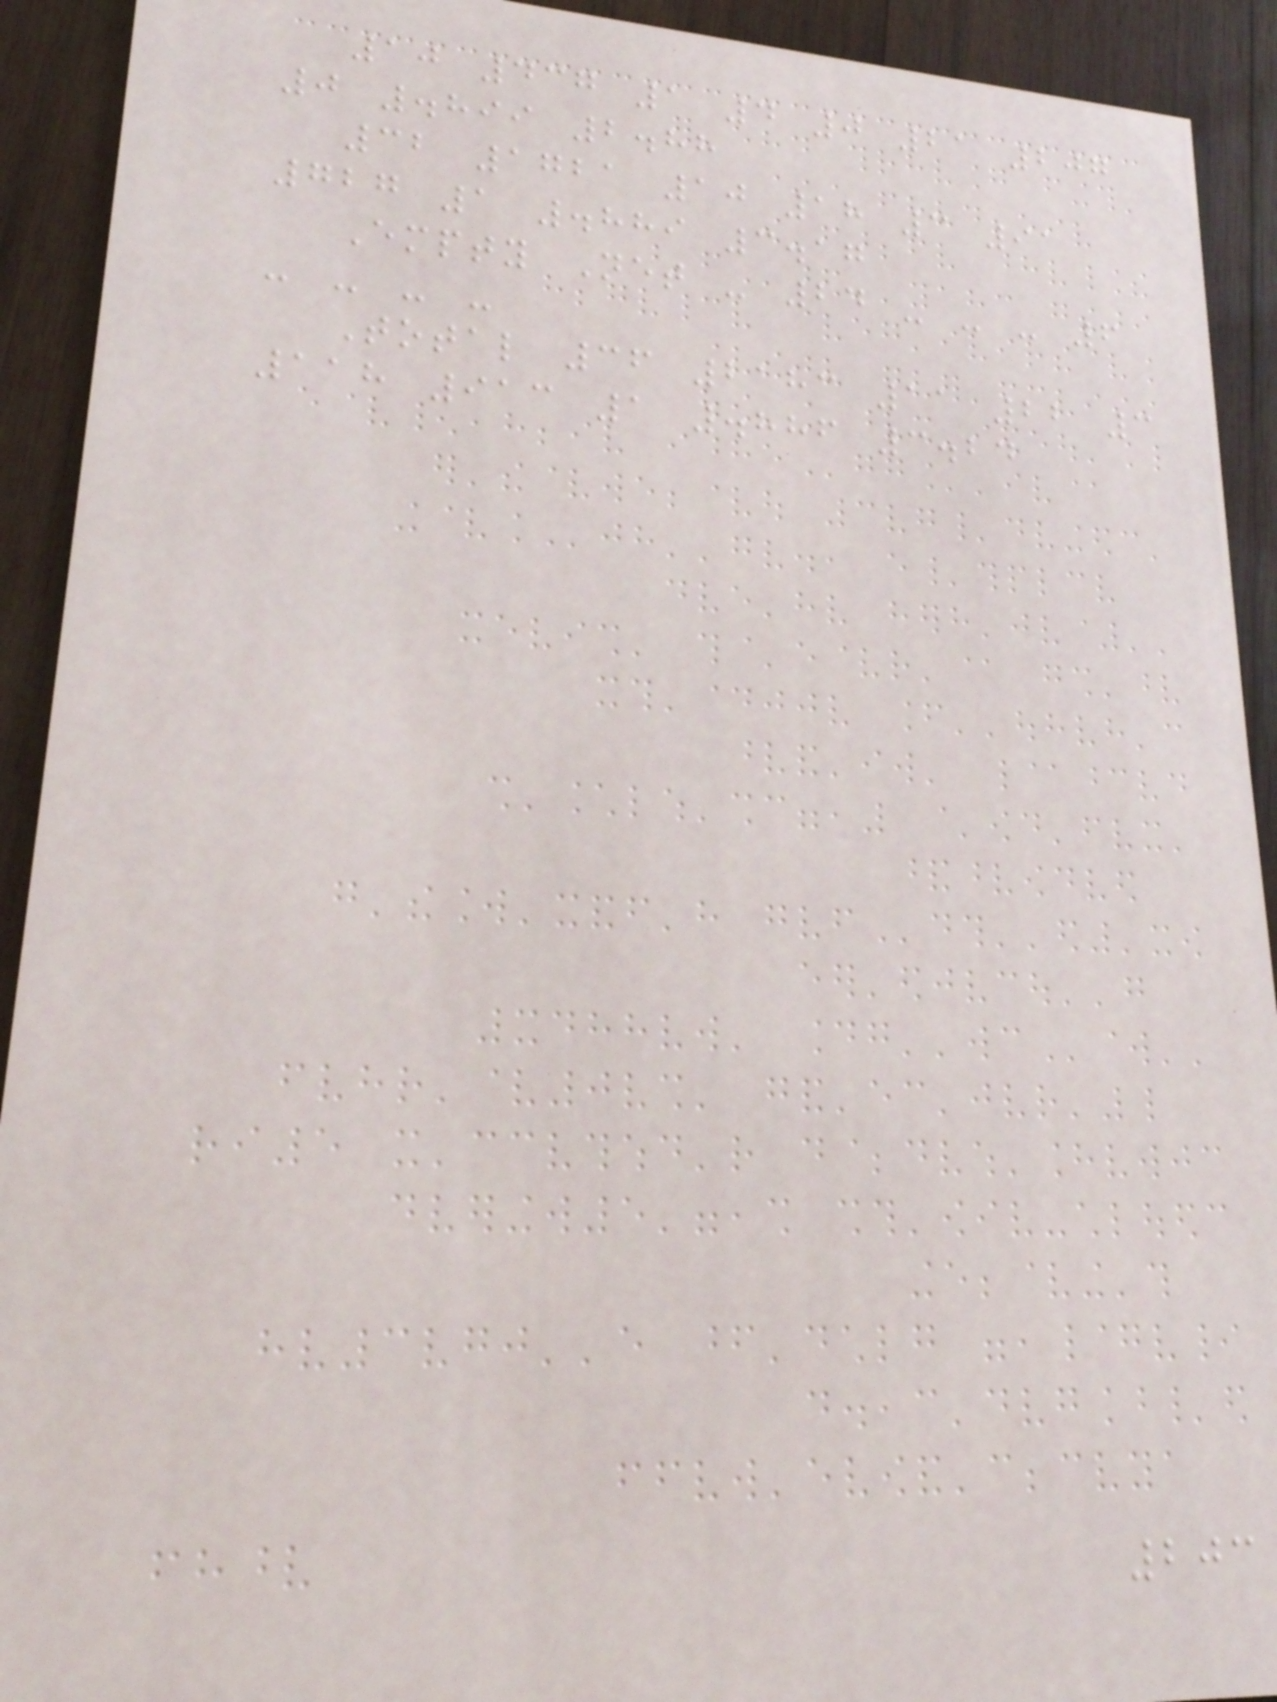10 437 1 4 0 21 207
0 .899 2.88
32 1721 10 18 3 91
727 1 .889 3.17
Empty Net - 24 - - - 6
- - - -
Total 36 2183 11 22 3
118 913 1 .886 3.24
203
